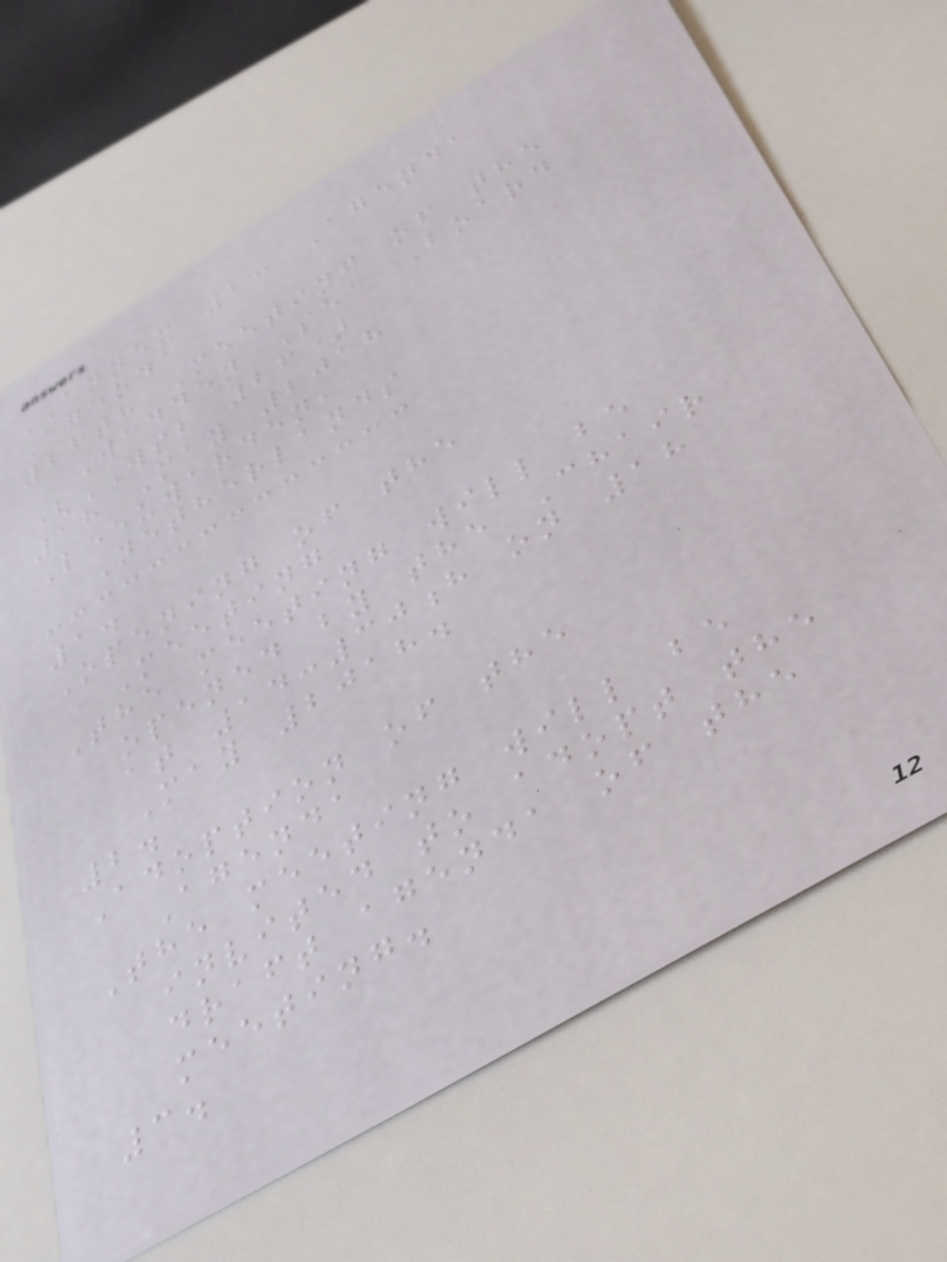ANNEX 2: Agenda
Agenda
26th Meeting of the
Wadden Sea Board
(WSB 26)
18 May 2018
Leeuwarden,
Netherlands
1.
Opening of the
Meeting
The meeting will be
opened by the Chair
at 14:30h on 18
May 2018.
2.
Adoption of the
Agenda
The meeting will be
invited to adopt the
draft agenda of the
meeting.
3.
